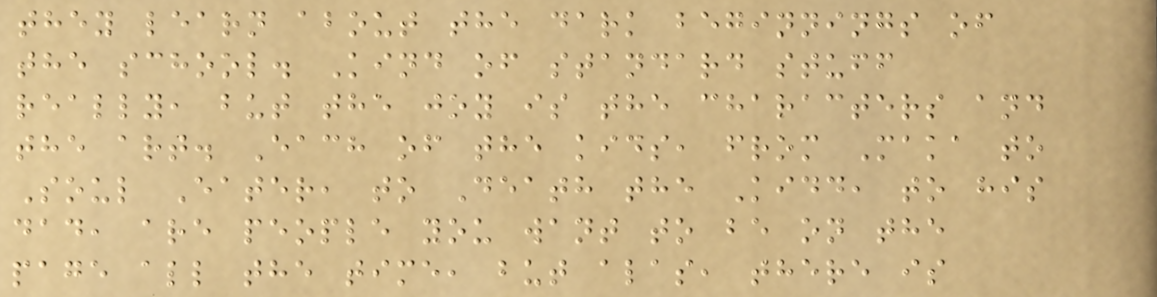they learn about the dark beginnings of
the school. Kind of standard stuff
really, but the joy is the characters and
the art. Each of the kids, from Maka to
Soul Eater, to Death the Kidd, to his
dad, are people you want to be on the
page all the time, but alas, there is
